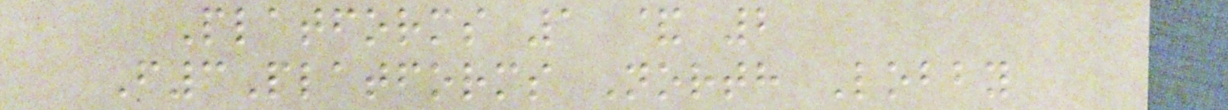Platforms 1 & 2
F3Platforms North Lobby
